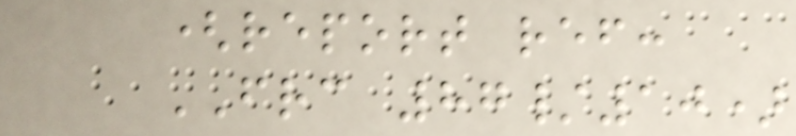(report ref:
FRC 87/10)
